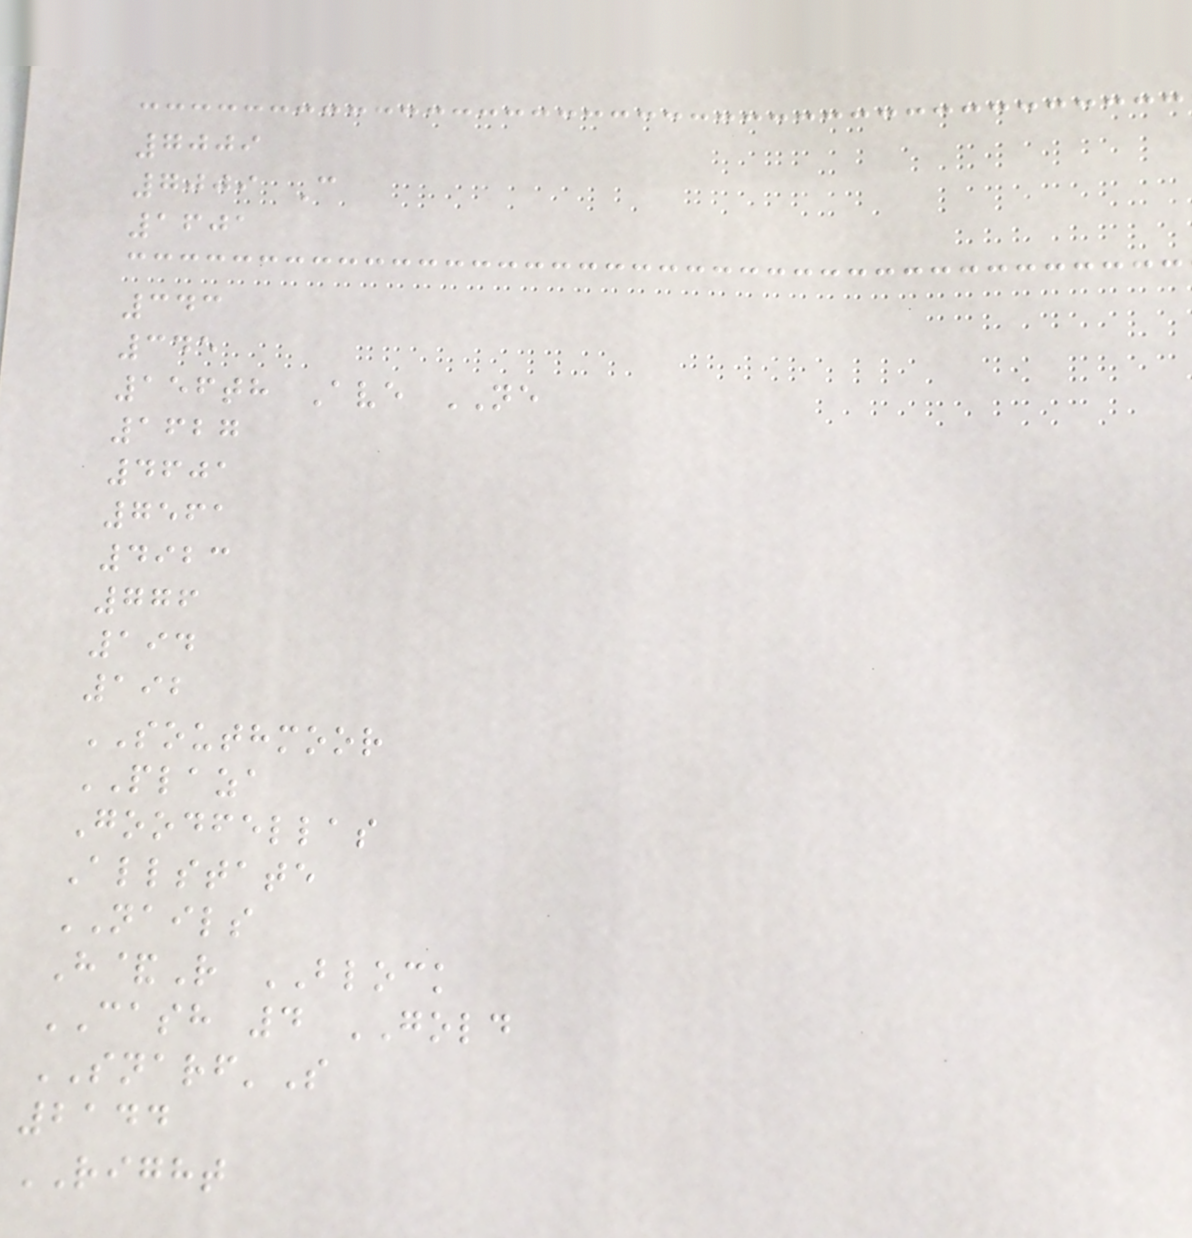7009
7009 C
1601
343
345
156th Ave NE
1627
4601
7561
4923
776
194
192
SOUTHMOOR
PLAZA
Goodfellas
Allstate
NAILS
H&R BLOCK
CASH 4 GOLD
SNARF'S
2144
RIGHT
